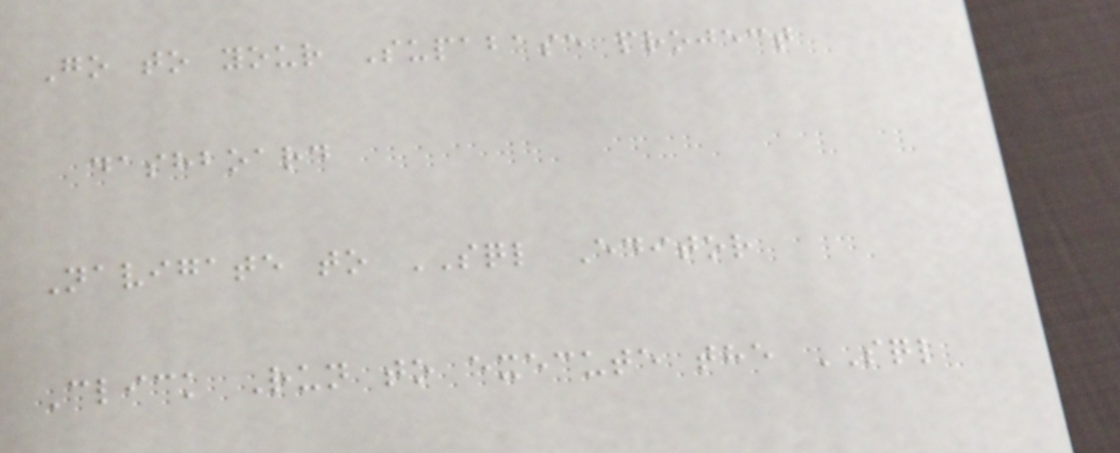Go to your Supabase project
dashboard
Navigate to SQL Editor
Click Run to execute the SQL
